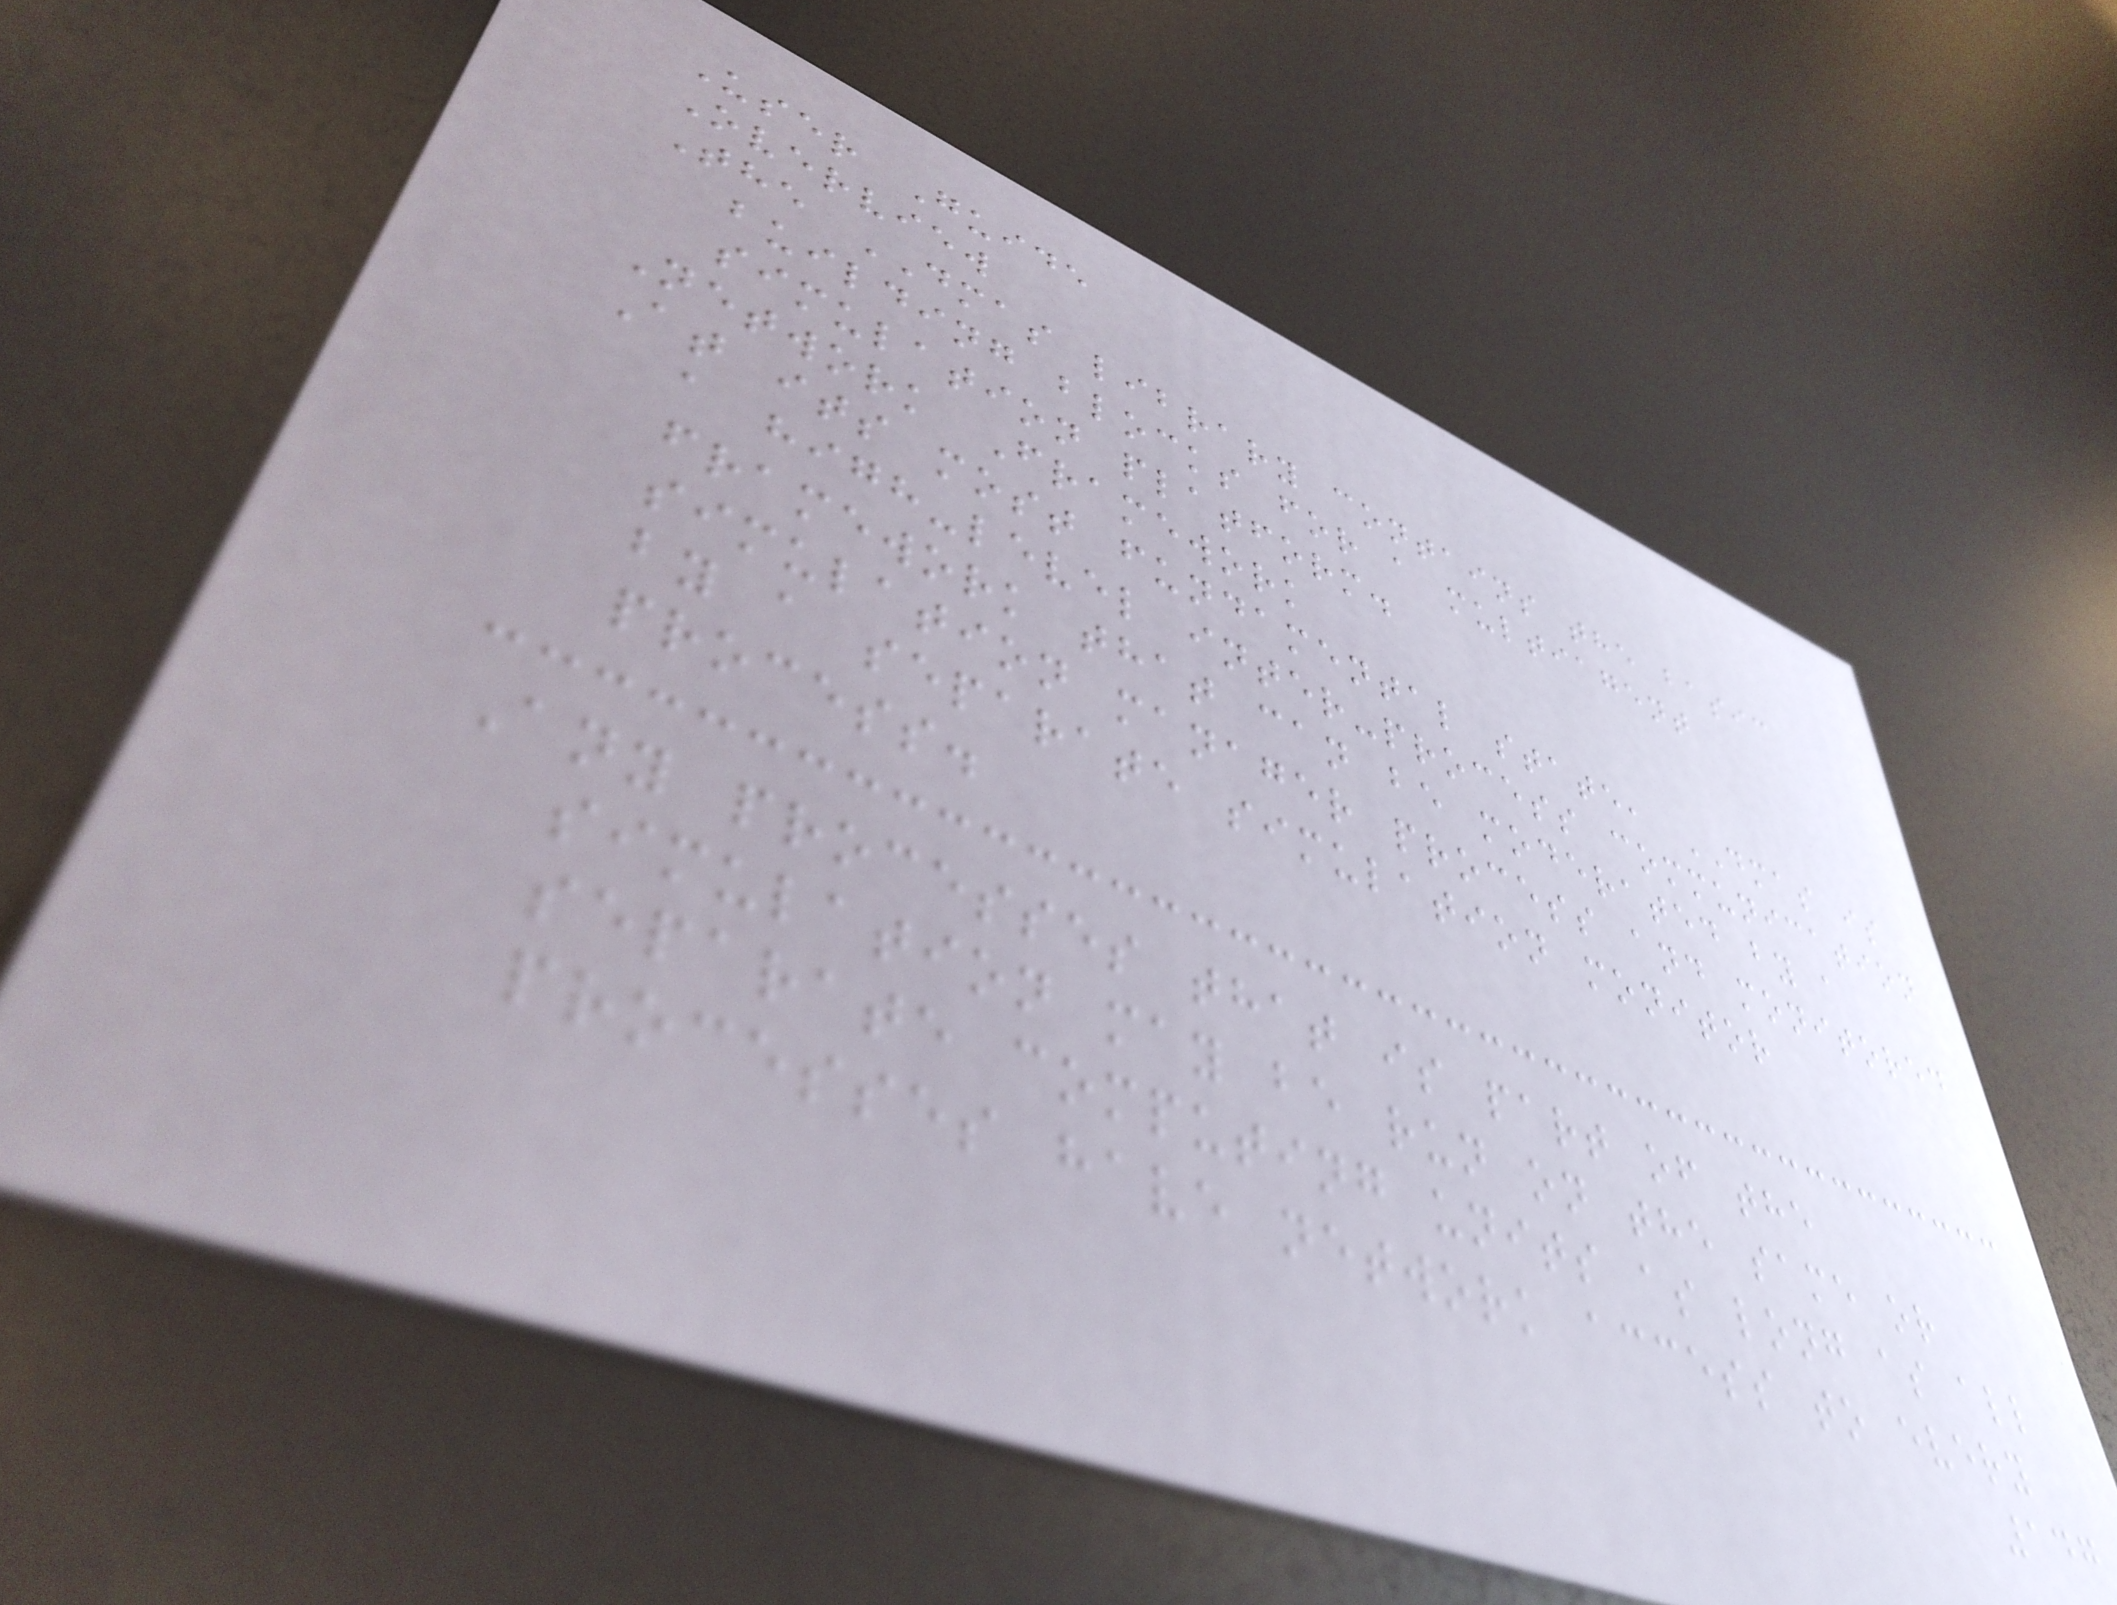User Guide
Overview
The DMAS library contains the basic
building blocks for a multiagent
simulation platform.
Network Framework
At its most fundamental state, DMAS is
a high-level inter-process communication
framework that can be moderated by a
simulation manager process and monitored
by a separate simulation monitor
process.
Any processes that is part of the
simulation may be run on the same or
separate computing units as long as all
processes have network access to every
147
